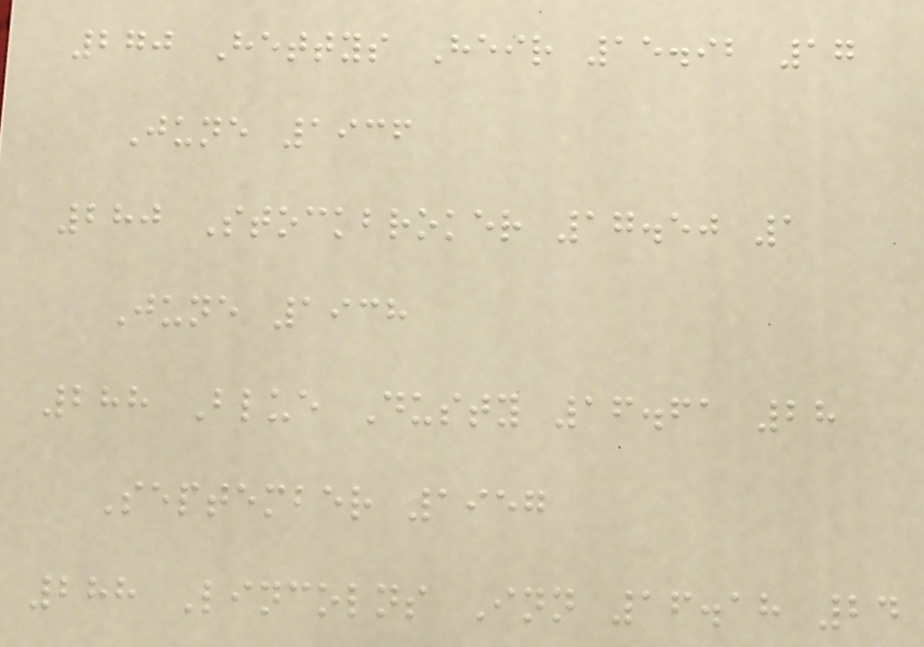270 Hettys Heir 15.92 17
June 1936
280 Stockbroker 17.50 1
June 1938
288 Blue Dusty 16.61 28
September 1957
288 Lincolns Inn 16.18 24
